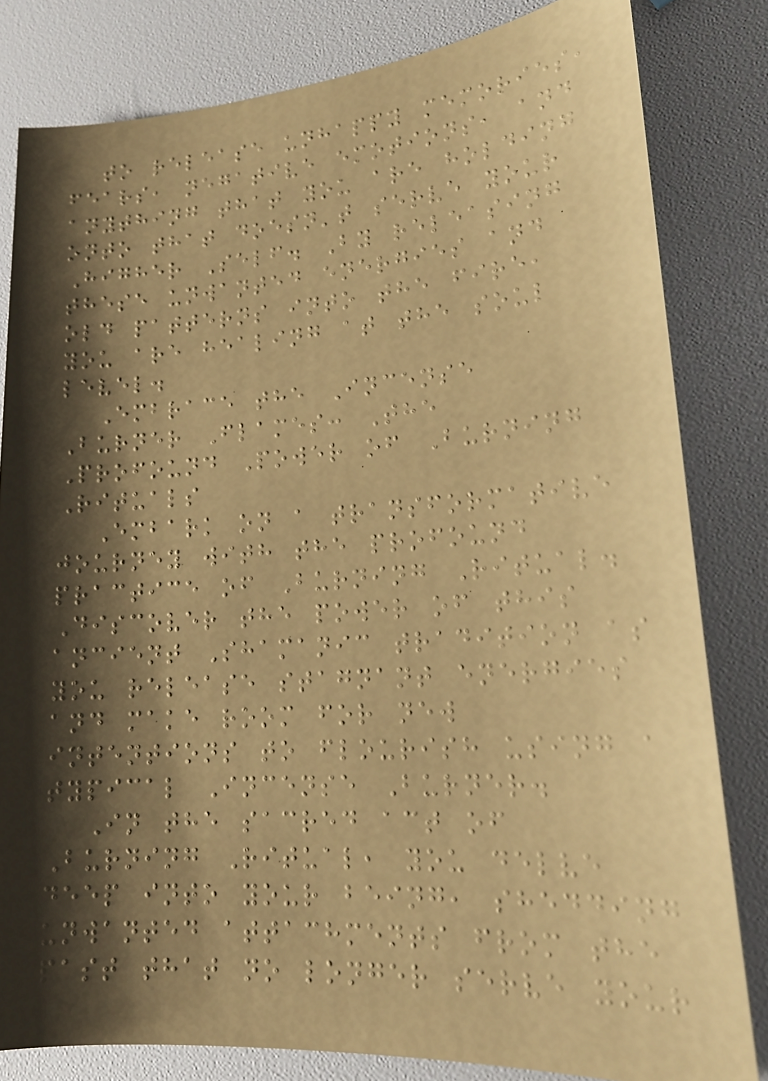to release unhappy memories,
fears, negative emotions, and
anything that you are holding
onto that doesn't serve your
Higher Self. By releasing
these unwanted energies and
old patterns into the fire,
you are healing at the soul
level.
Embrace the Incense
Burner Flames: The
Profound Power of Burning
Rituals
Embark on a transformative
journey with the profound
practice of Burning Ritual.
Discover the power of this
ancient Shamanic tradition as
you release stagnant energies
and make room for new
intentions to flourish using a
typical Incense Burner.
In the sacred act of
Burning Ritual, you delve
deep into your being, shedding
unwanted attachments from the
past that no longer serve your
